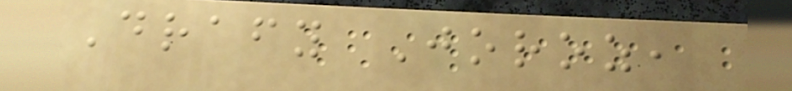Drafy Joroz,
